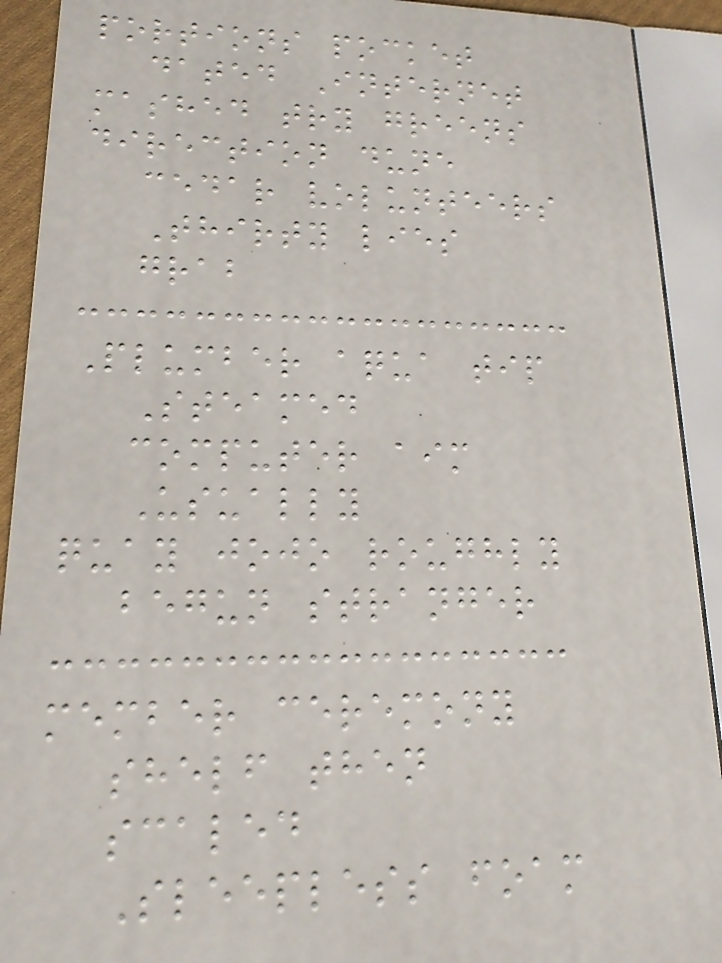portions pocket
dated Internet
mashed try greens
direction dune
cedar volunteers
Thirty lies
grab
Plumber aqua tip
Steamed
computer aim
Usually
quay jojo roughly
begun stranger
member ceremony
shelf then
scaled
Sleepless foam
